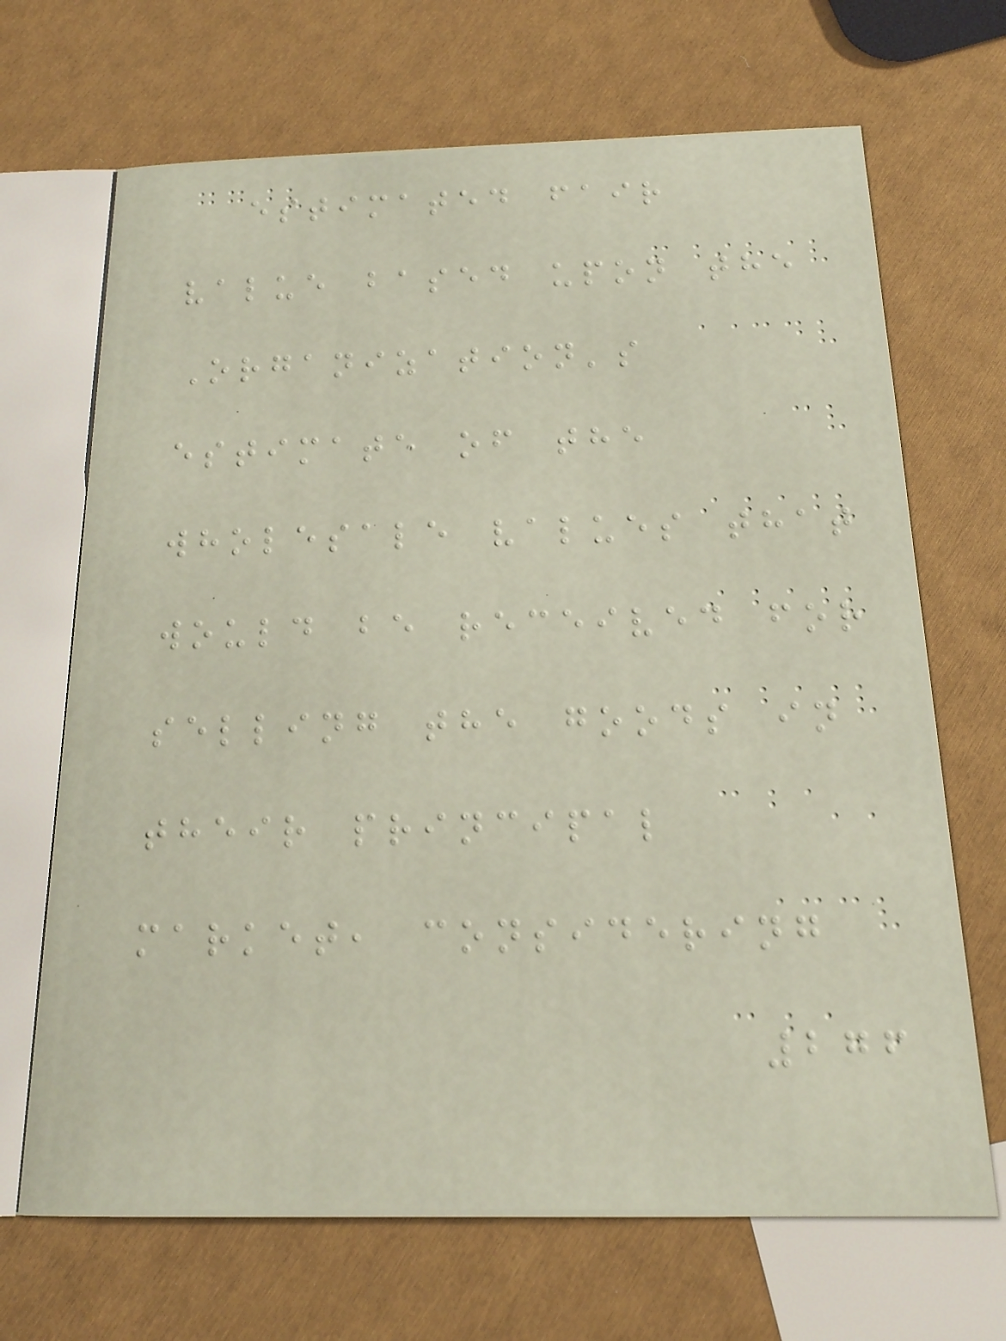estimated fair
value based upon the
Organization's
estimate of the
wholesale values that
would be received for
selling the goods in
their principal
market, considering
276
